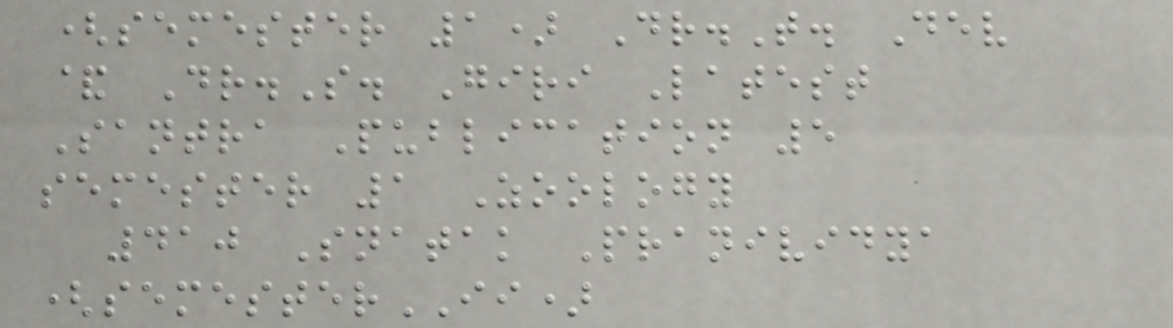(semester 1) Dr.T. Dev
& Dr.S. Giri Latest
Santra Publication 5
semester 1 Zoology
410 Snatak Pranividya
(semesterII)
